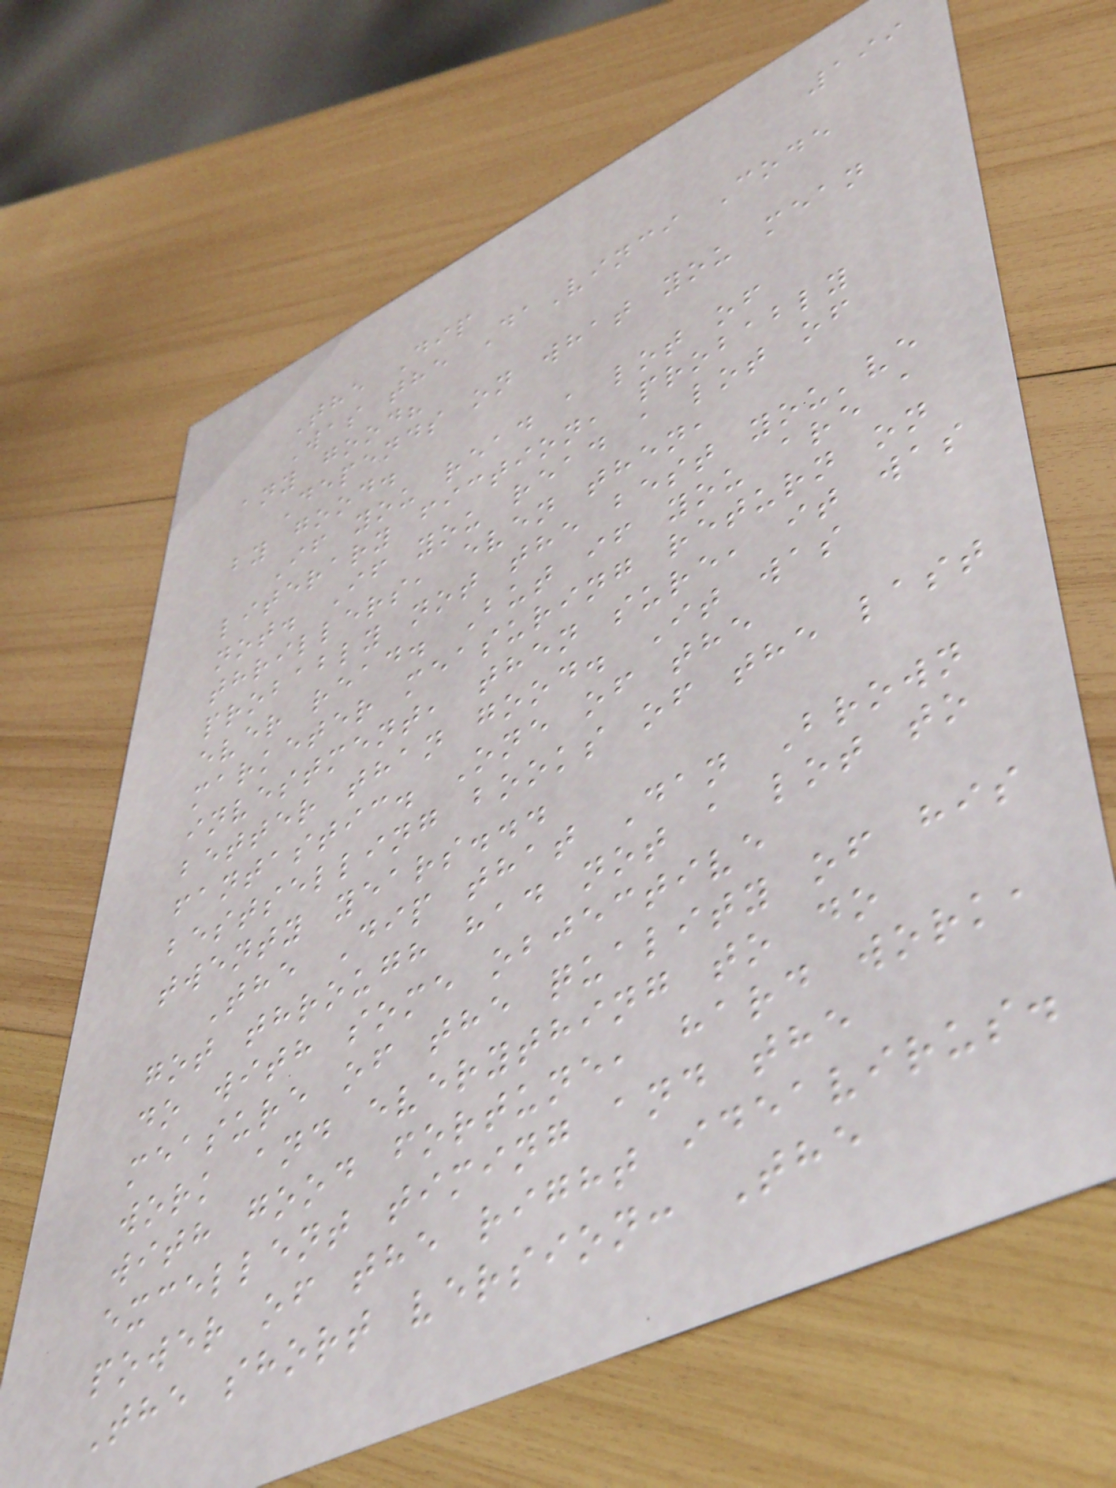199
The Dip
Was the DaVinci Code
any good?
Depends on what you mean
by good.
If you read a lot of
literary fiction, probably
not. If you read a lot of
thrillers, even then,
probably not the best you've
ever read. But if you are a
marketer measuring return on
investment, then sure, it was
better than good. It was
fantastic. One of the
bestselling books of the last
twenty years...
The Dip that Dan Brown
got through had not a lot to
do with some objective
measure of the quality of his
work and everything to do
with good fortune, hard work,
excellent timing and the
power of the right ideavirus.
The short version: The
